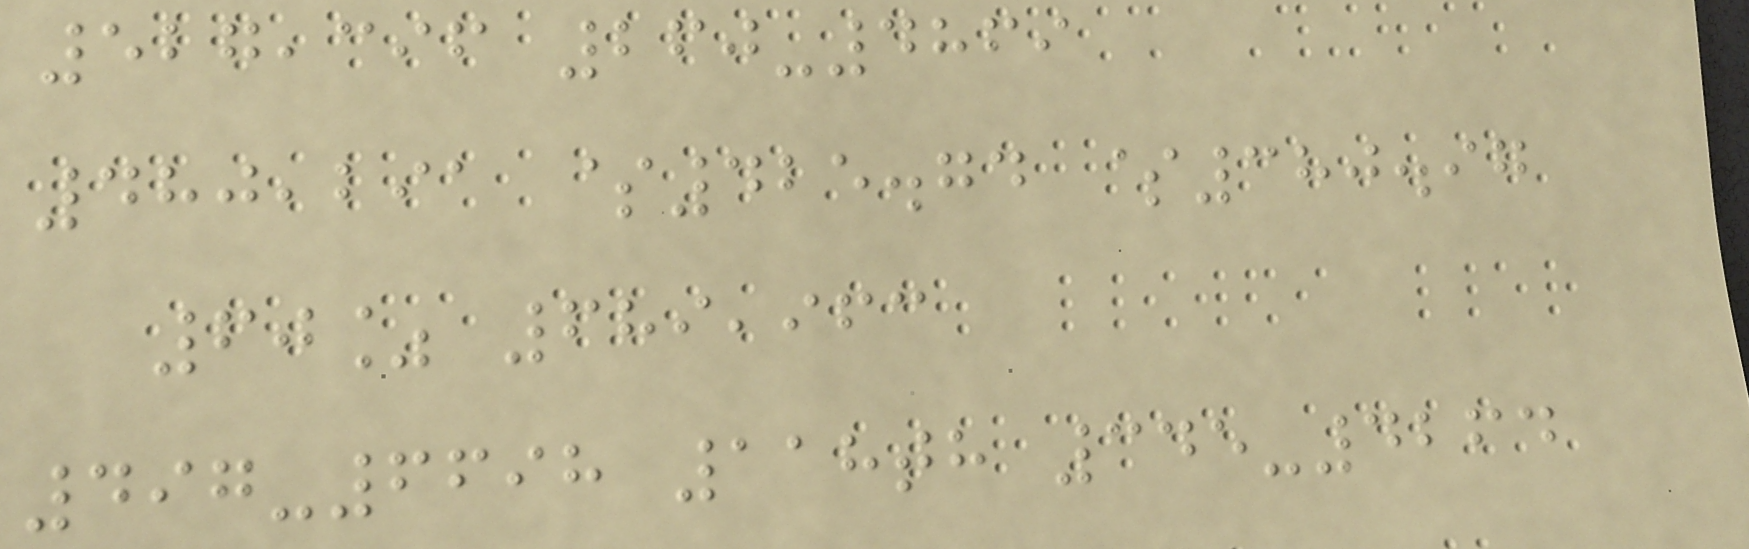527,396 260-4869
480,291 $425.74 $380.97
60% 689,963
497-6698 118th 345-4264
